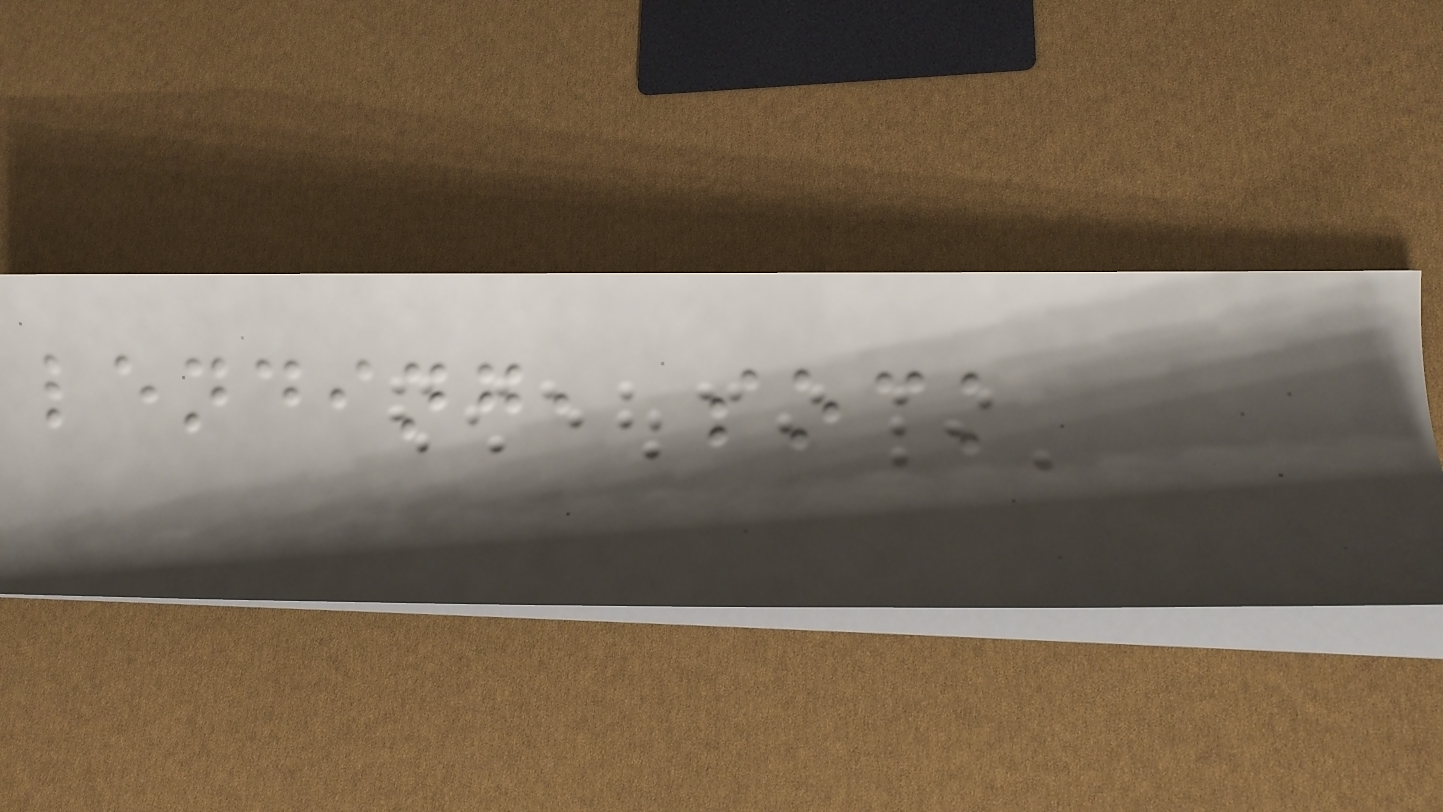lending, sock
